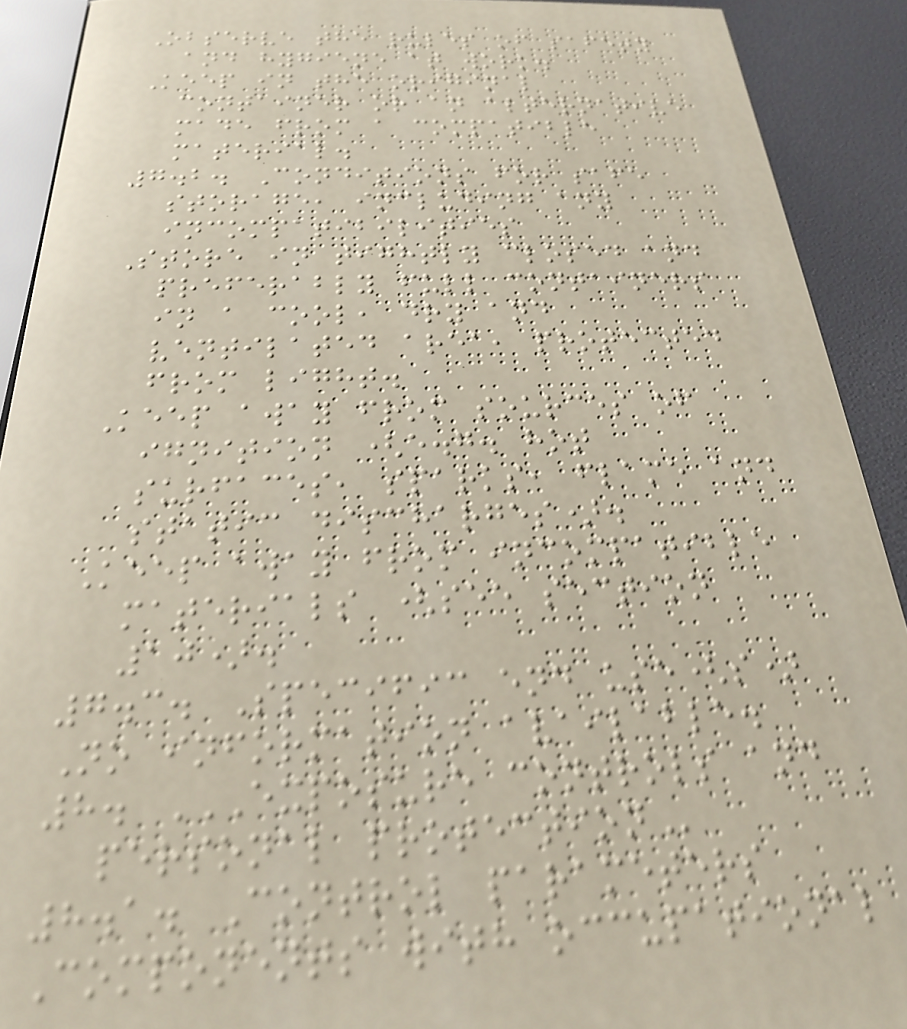Observe the rules of safety
and hygiene at work.
Keep in the original
container or an alternative
made from a compatible
material.
7.2. Conditions for safe
storage, including any
incompatibilities
Store in tightly closed and
preferably full containers
in a cool, dry and
ventilated area, protected
from light.
Keep away from sources of
ignition (e.g. hot
surfaces, sparks, flame and
static discharges).
Keep away from incompatible
materials (see section
10).
7.3. Specific end use(s)
No information available.
8. EXPOSURE CONTROLS AND
PERSONAL PROTECTION
8.1. Control parameters
Components with occupational
